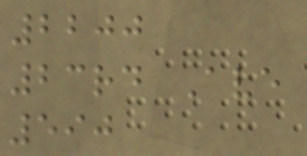2200
23rd Ave
590
